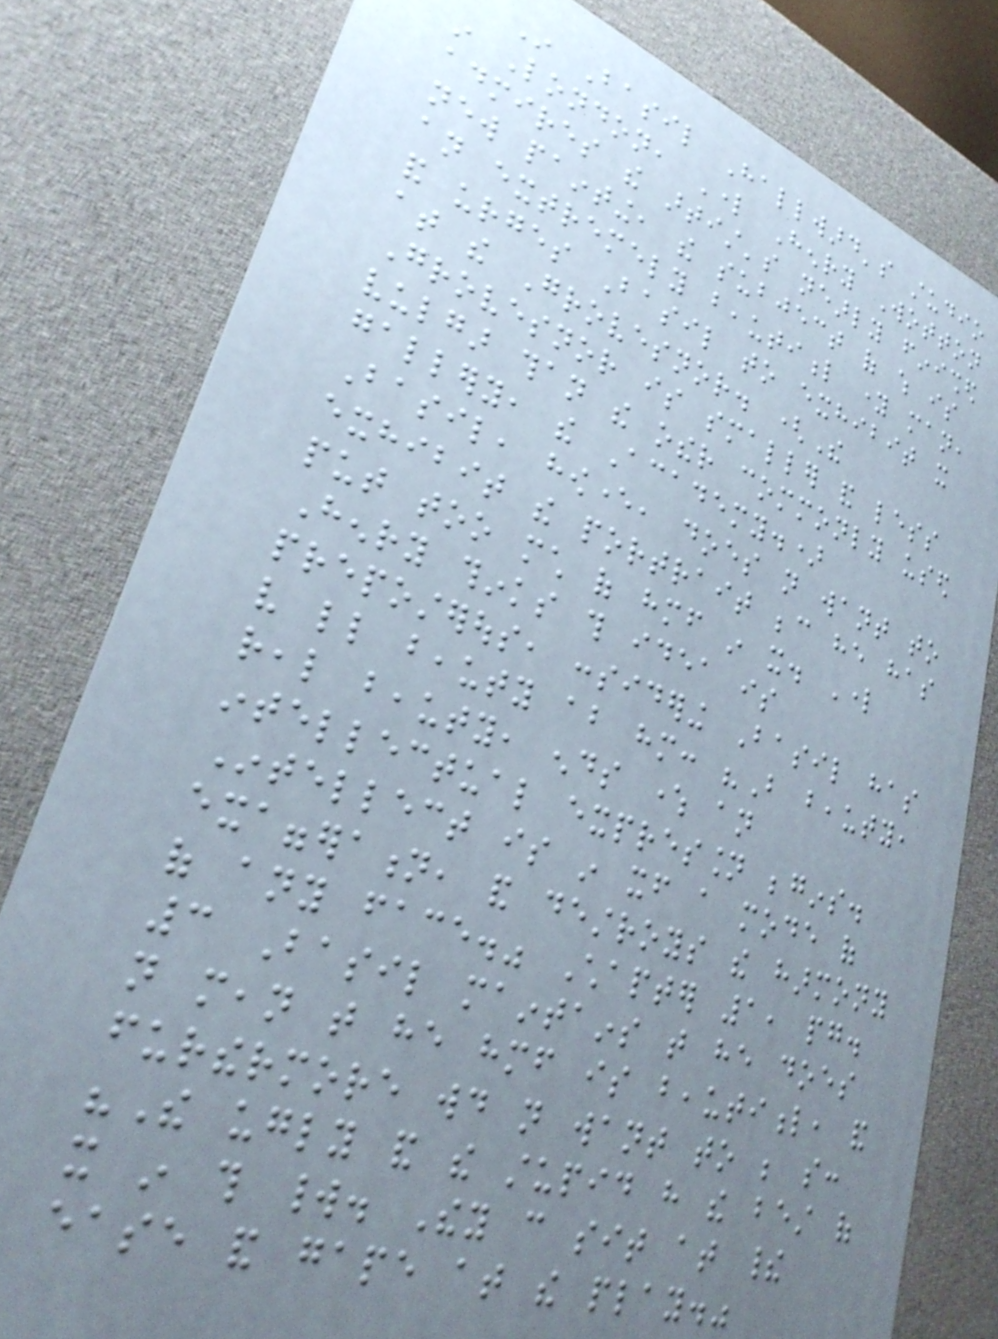In Basil Hallward's studio
in London, Lord Henry Wotton
admires the artist's nearly finished
new painting, the subject of which is
an extremely beautiful young man,
and urges Basil to exhibit it
at the Grovesnor. (The
Grovesnor is smaller and less
vulgar than the other commonly used
gallery, the Academy.)
Basil, however, does not want to
exhibit the portrait because he has
put too much of himself in it. Lord
Henry thinks this idea is
preposterous, considering Basil has
very little beauty about him: "But beauty,
real beauty, ends where an
intellectual expression begins.
Intellect is in itself a mode of
exaggeration, and destroys the harmony
of any face." Chapter 1, pg.
3 Basil maintains that he does
not mean that he himself is beautiful, and
furthermore would not want to be so:
"The ugly and the stupid have the best of
it in this world. They can sit at their
ease and gape at the play."
